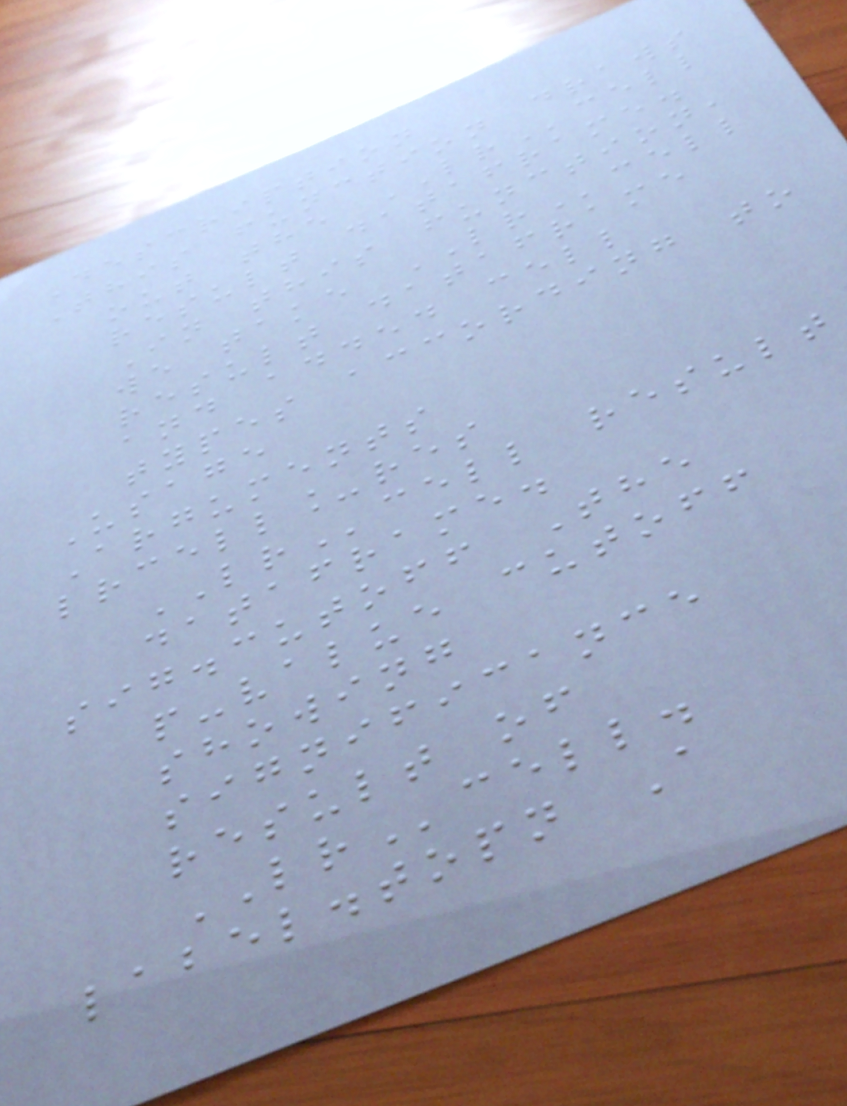Description
This function draws
out the LRcell
result dataframe.
In this function,
we take LRcell
result dataframe
and added cell
types according to
Usage
Arguments
lrcell_res
LRcell result
dataframe.
sig.cutoff The
p-value cutoff
showing
significance
result of
LRcell.
label.topn A
